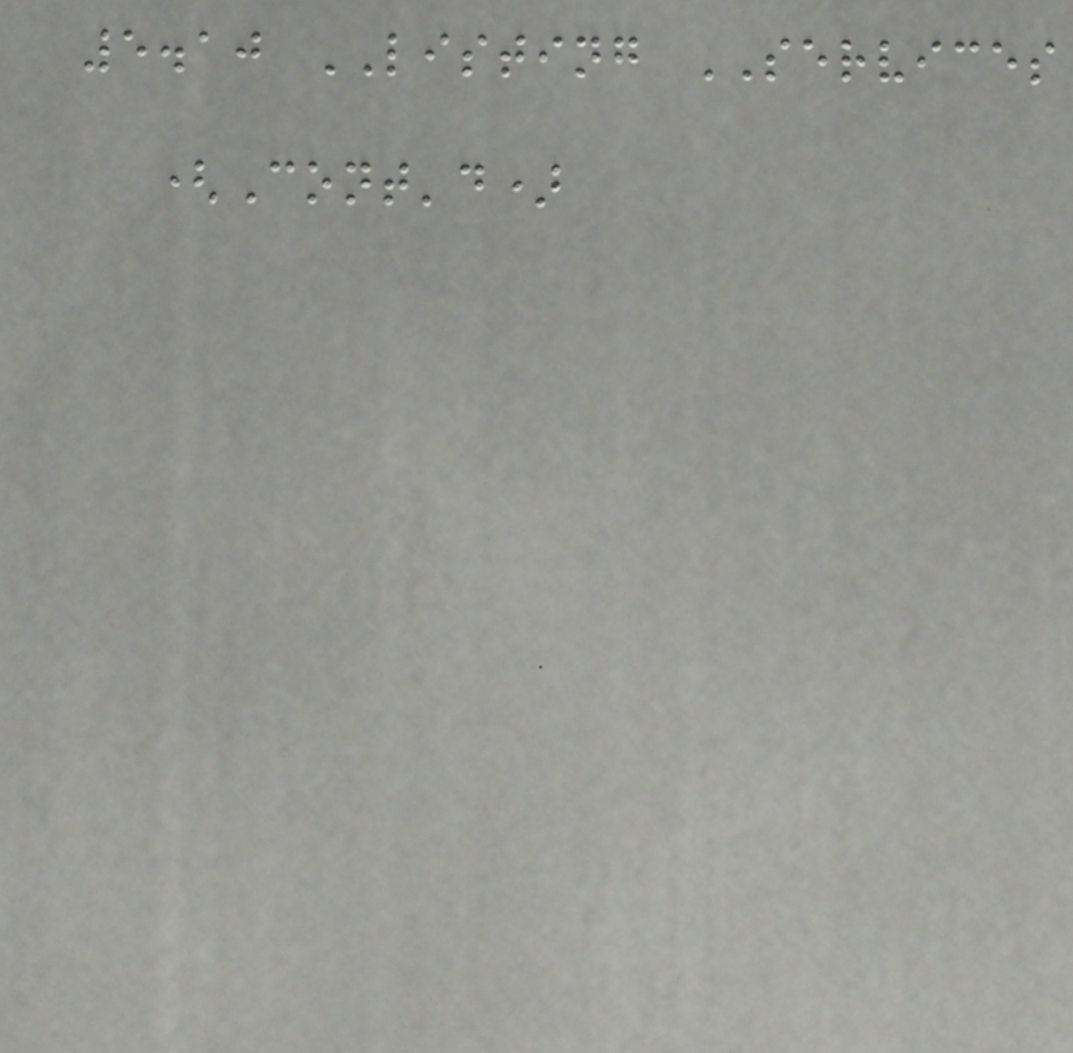5.10 LISTING SERVICES
(Cont'd)
